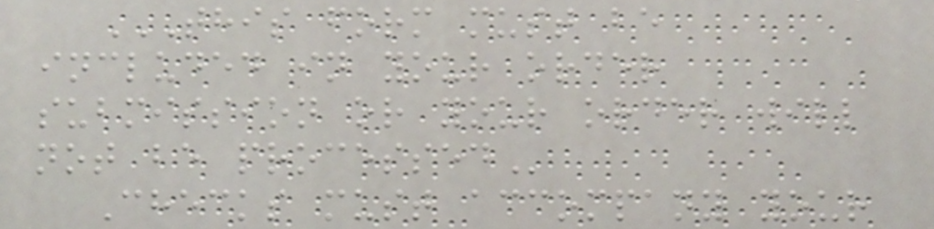THIS FORM MUST BE
INCLUDED IN YOUR ORDER
SUBMISSION OR YOUR ORDER WILL
NOT BE PROCESSED
Checks must accompany your
